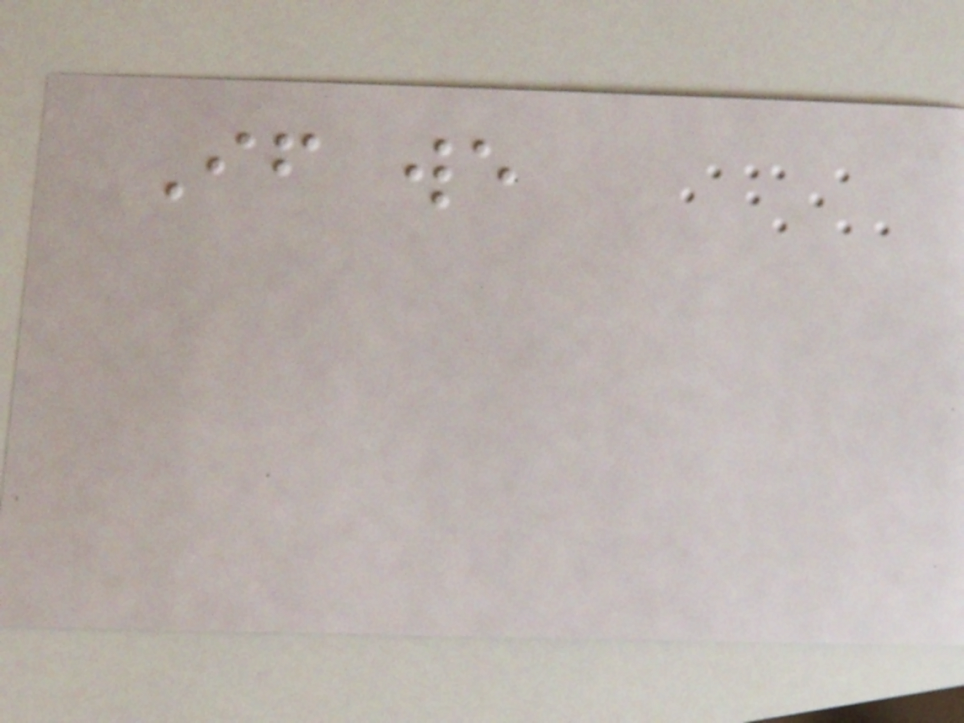If we
